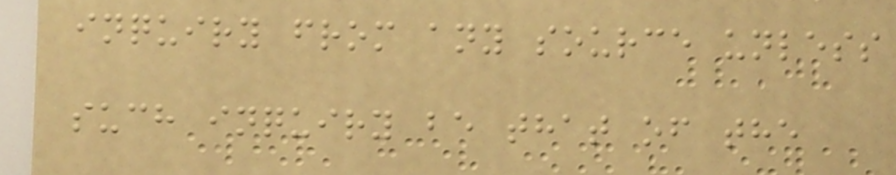inquiry from any source unless
such inquiry be that of the
